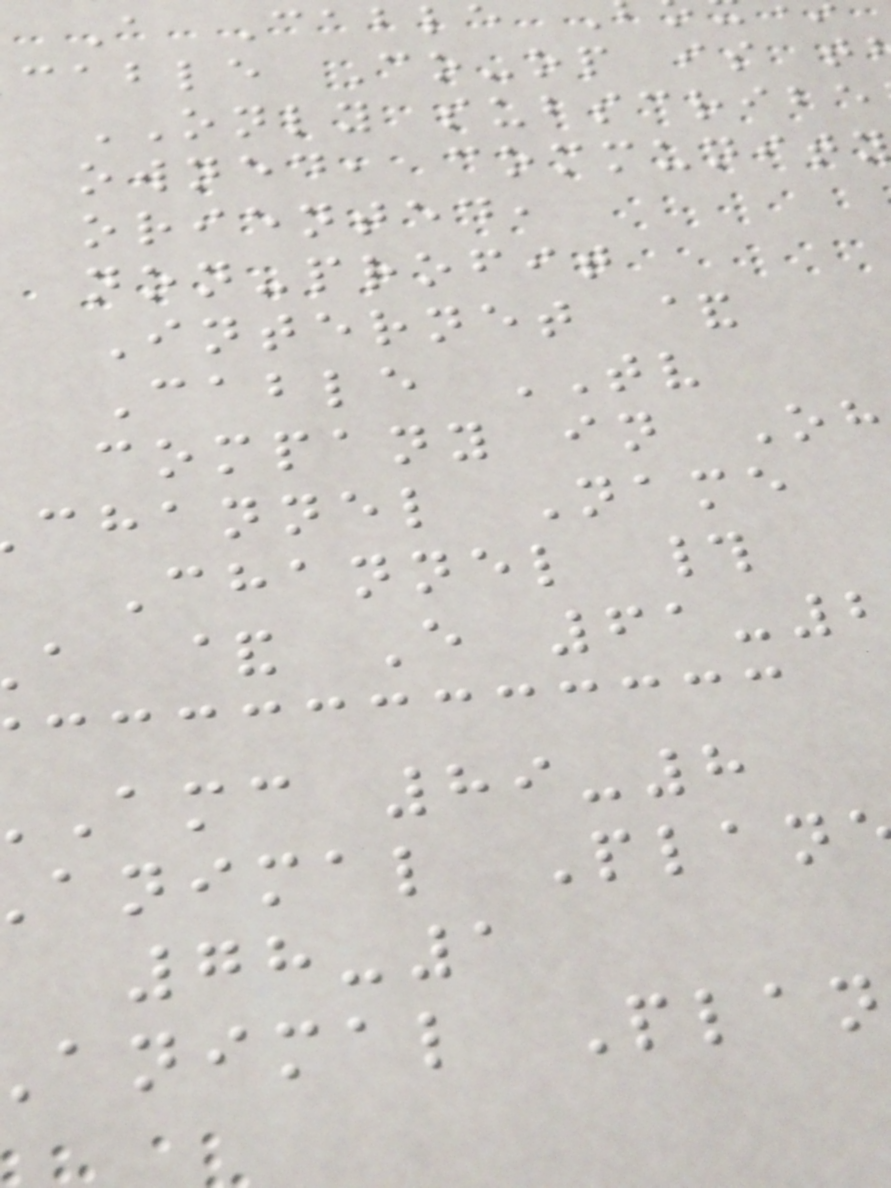A Cable
cable Co-op is t
ONLY subscribe
owned, communit
oriented,
non-profit
Internet &
Cable TV
company in Oh
channel Name
Channel #
a & E 61-2
amc 89-8
animal Plan
78-1
animal Plan
